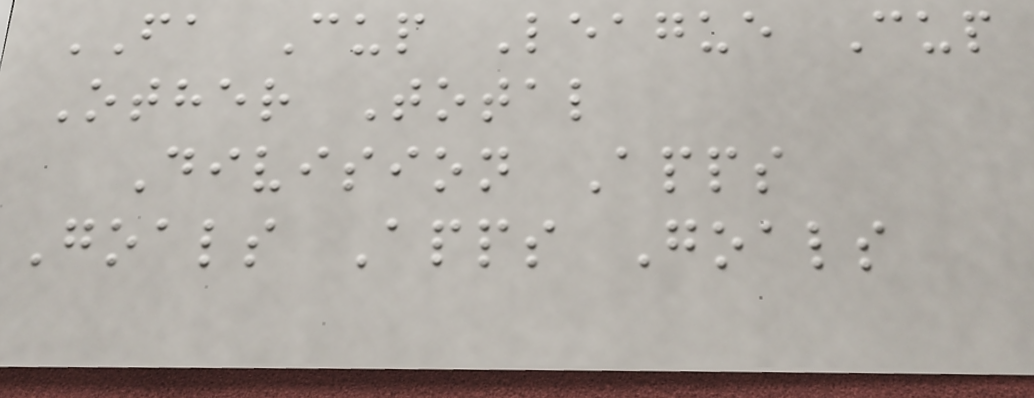FA Cup League Cup
Other Total
Division Apps
Goals Apps Goals
